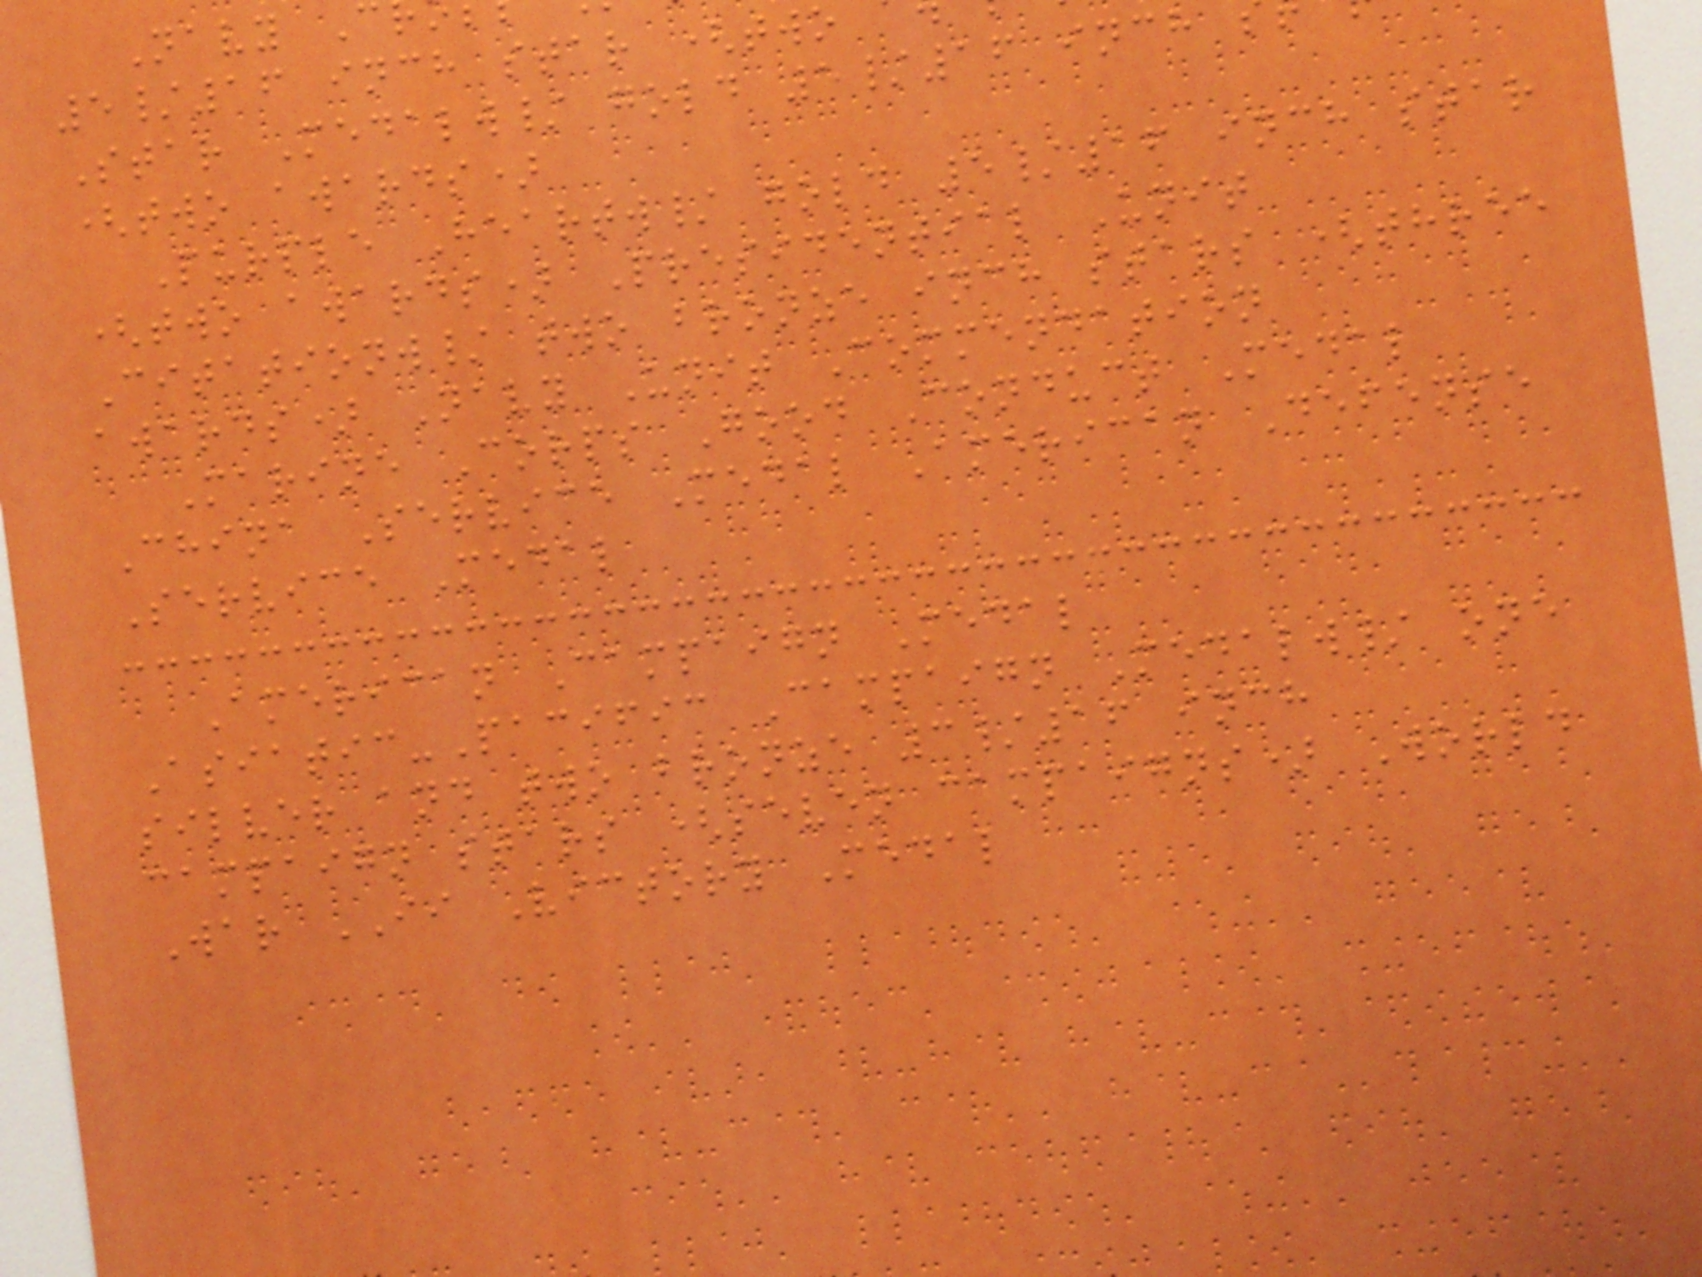5/16 inch star (two
Star Medalw/ gold 5/16 inch
(two awards)
Purple Heartw/ gold 5/16 inch star
(two awards) Presidential Unit
Citationw/ two bronze inch stars (three
awards) Navy Unit Commendation
Marine Corps Good Conduct Medal
China Service Medal American Defense
Service Medal
American Campaign Medal
Asiatic-Pacific Campaign Medalw/ one
silver and two bronze 3/16 inch
campaign stars (seven campaigns) World
War II Victory Medal
